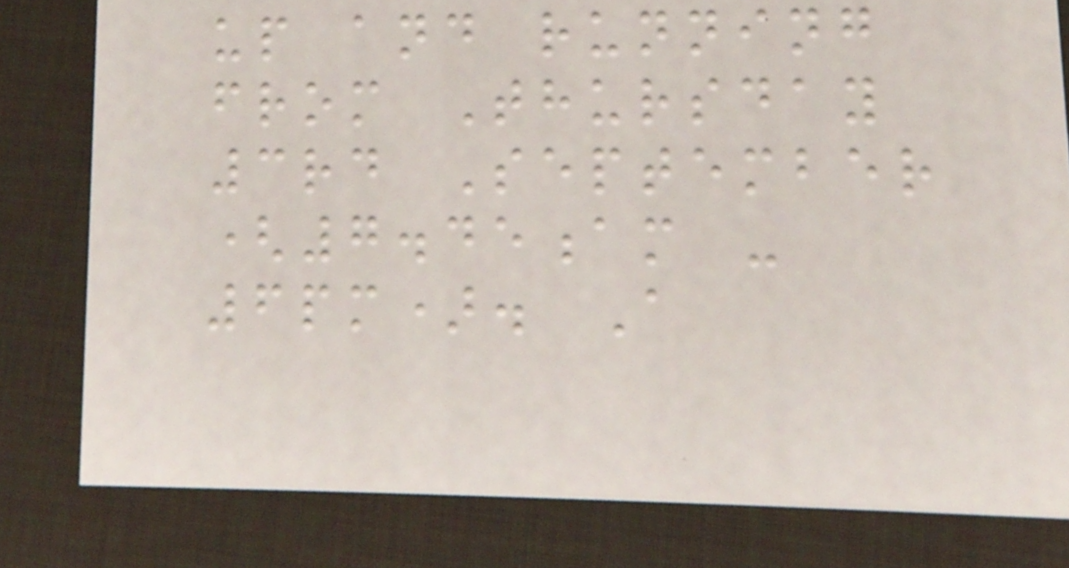up and running
from Thursday
3rd September
(7.45am -
6pm). A
